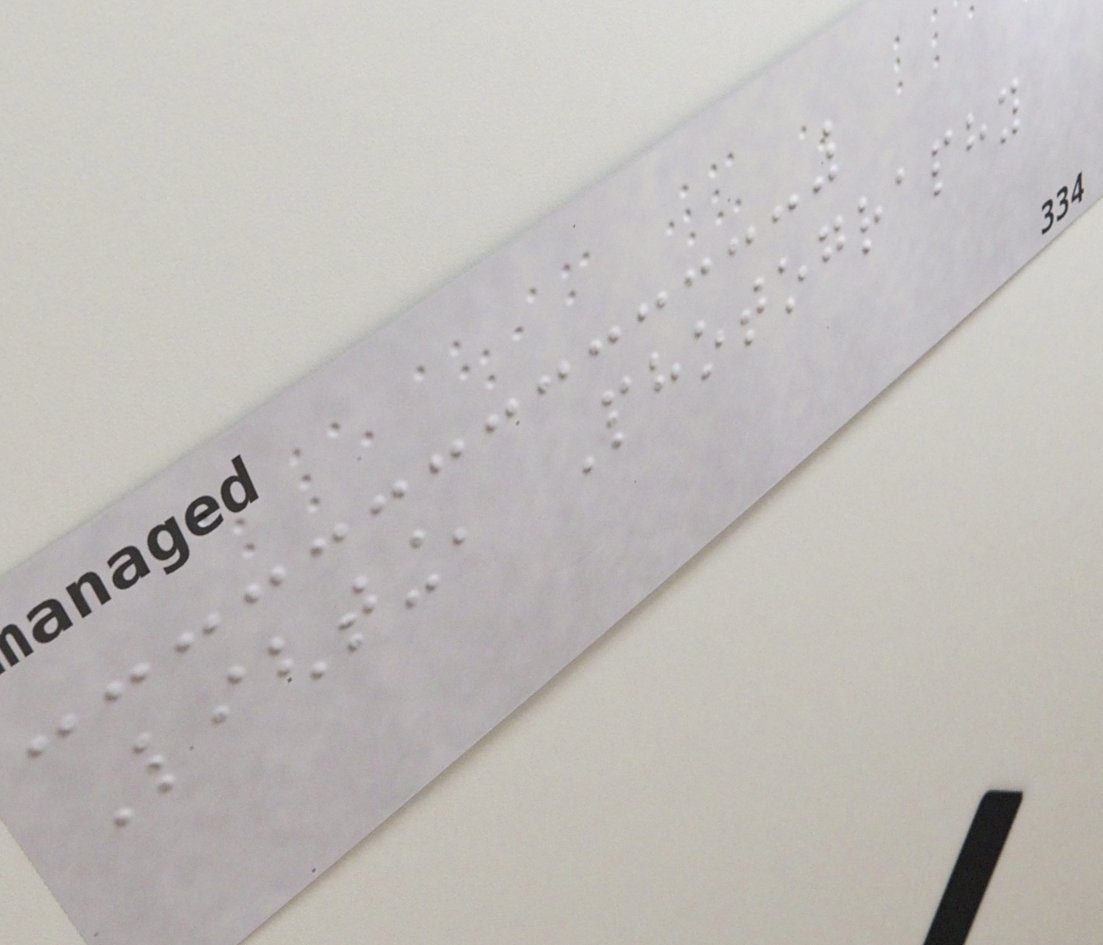Lighting, Photography
